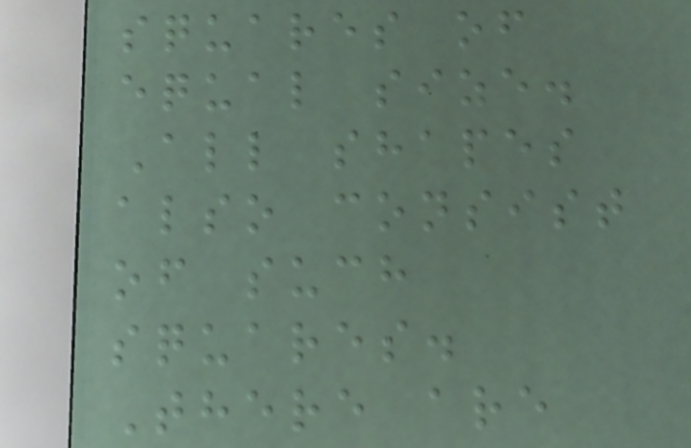squares of
equal size.
All shapes
also consist
of such
squares.
There are
